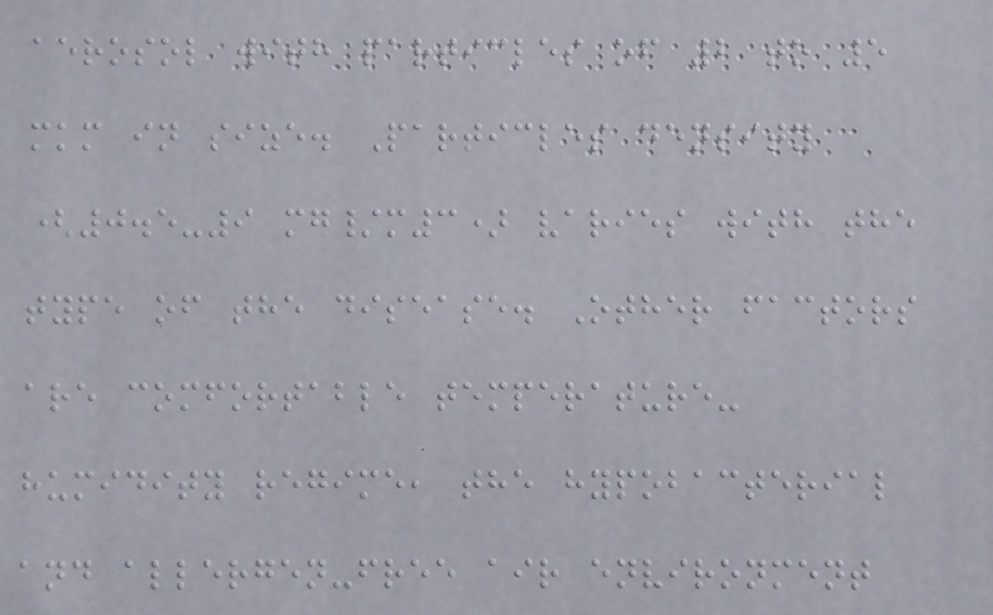aerosol with particles of 2 to 5
mkm in size. Particles density
(0.5-9 mg/m3) varies with the
type of the disease. Other factors
are comfortable temperature-
humidity regime, the hypobacterial
and allergen-free air environment
